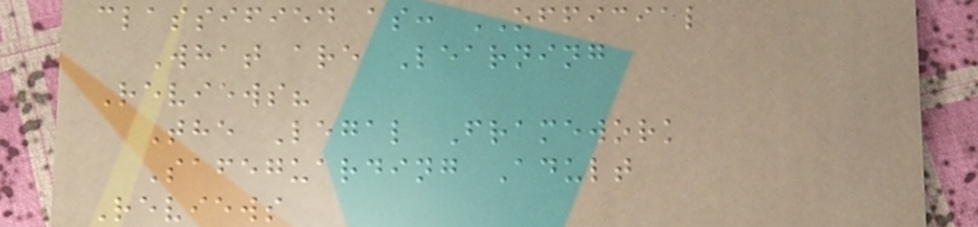classified as: OFFICIAL
What are Learning
Reviews?
The Legal Framework
Safeguarding Adult
Reviews
